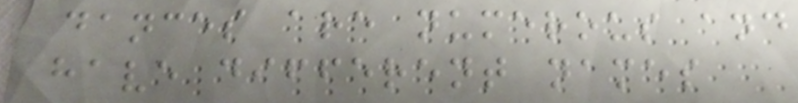dances are numerous and
have different names
